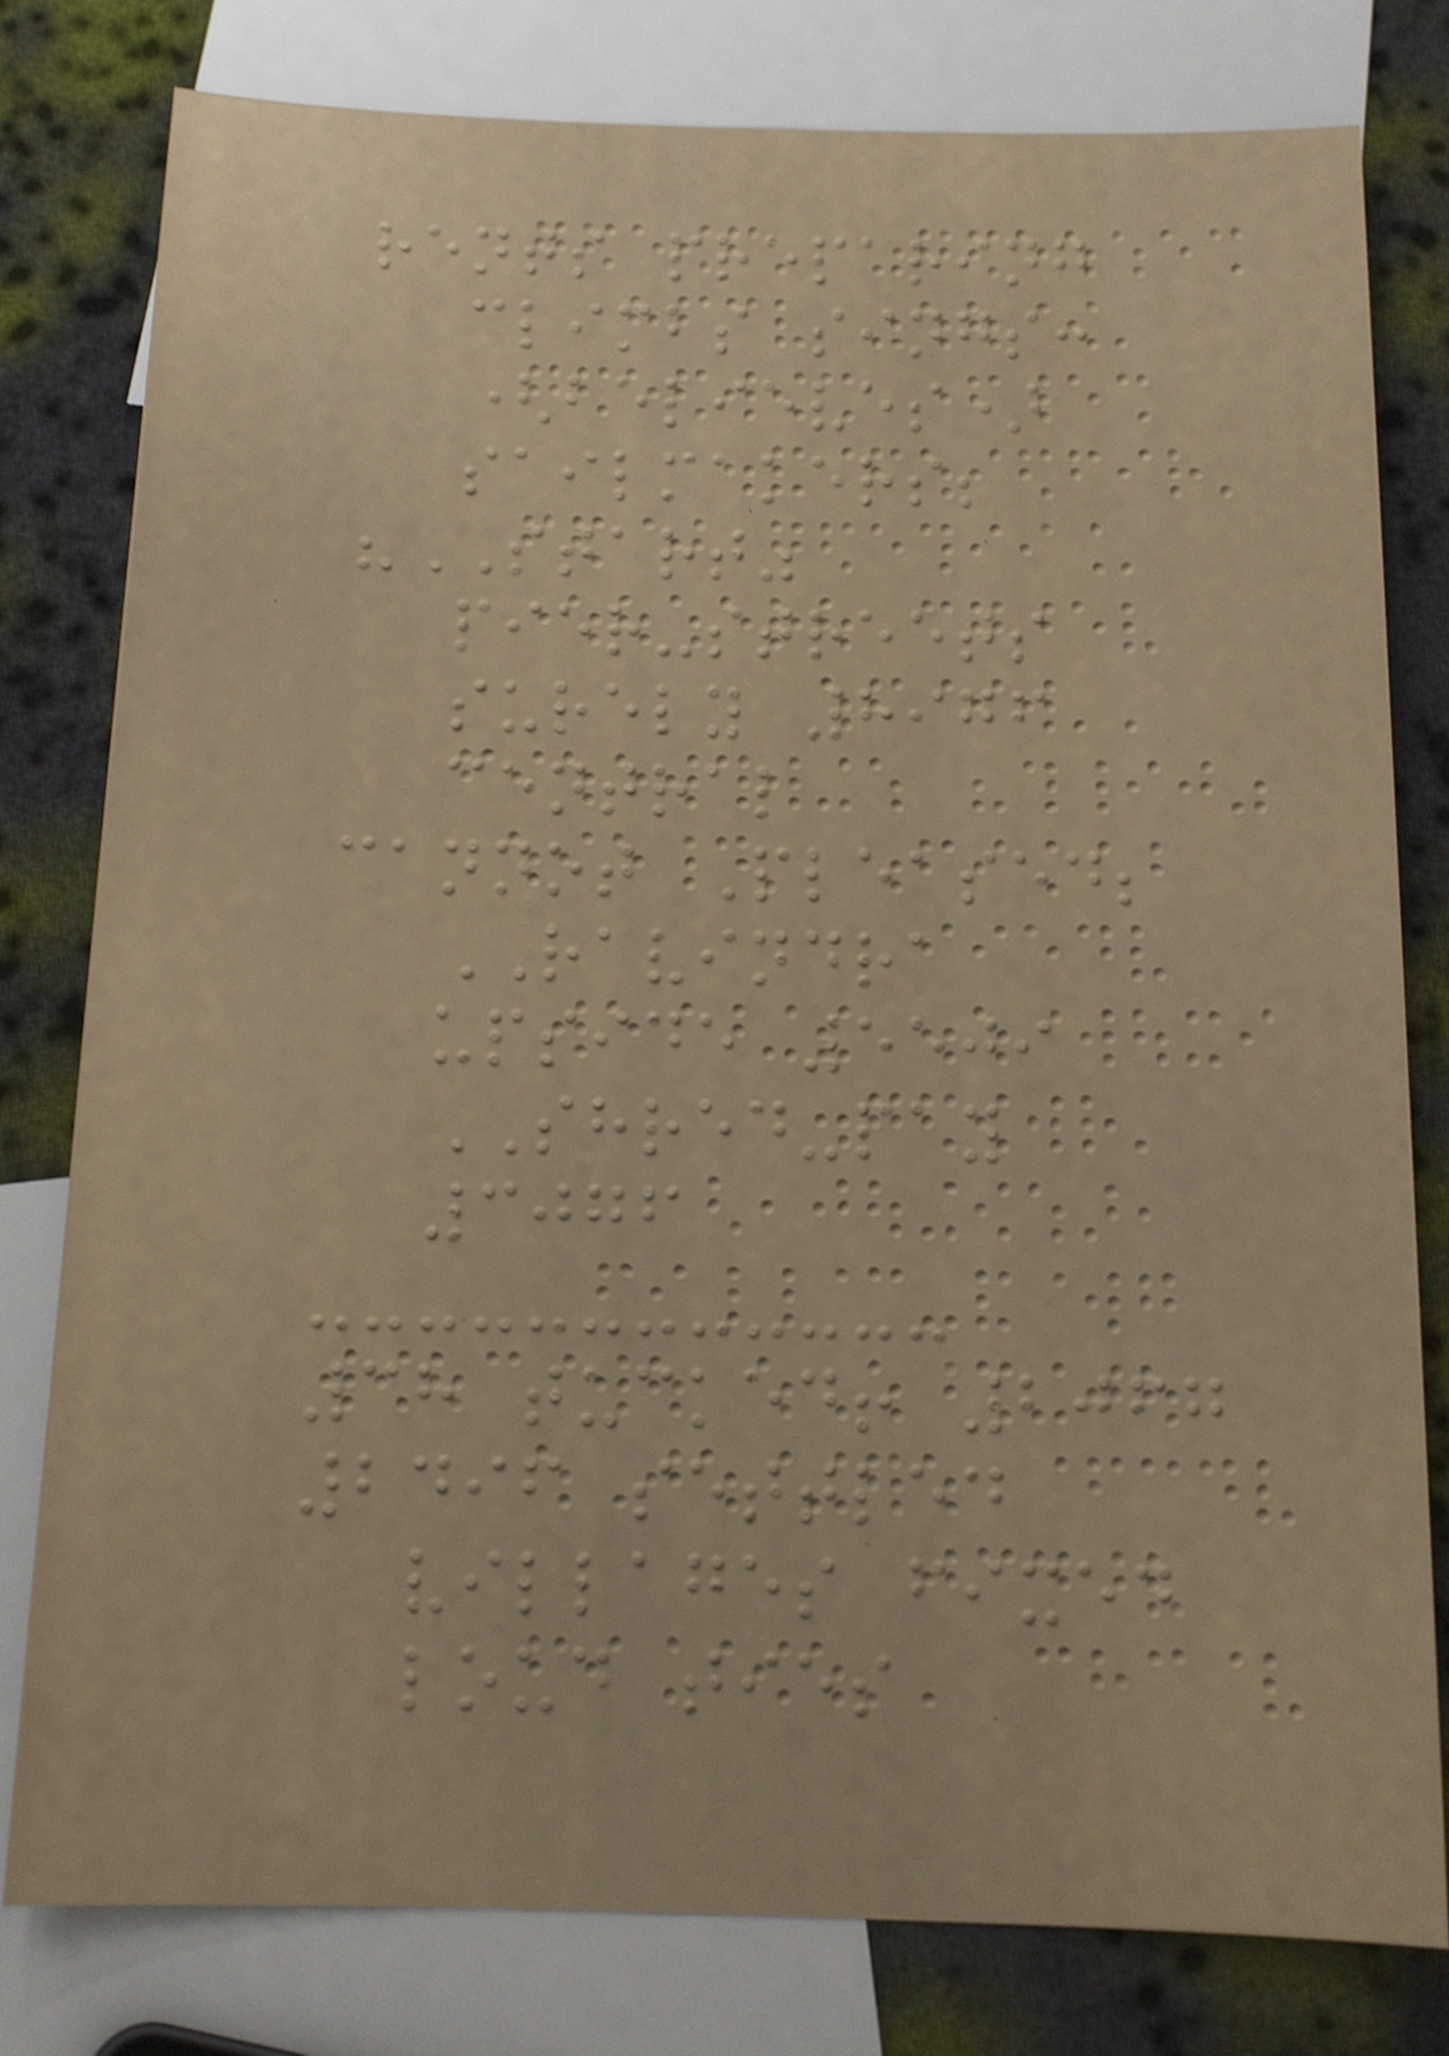rents preparing
climbs sings:
(believes)
sailmakers;
"START"
pier-streets
surely 8976
central
cannot Pleased;
RAVINDRA
upside 5509
SHRED-pay
3076
38 tucked! 2067
2496 settled
villages fixed
loud ties
